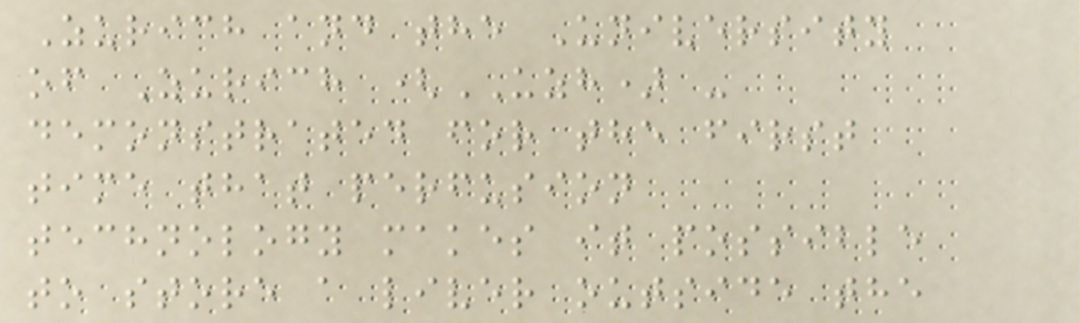Zurich and the University
of Zurich (UZH) -
demonstrated for the first
time that perfusion
technology makes it possible
to store a liver outside the
